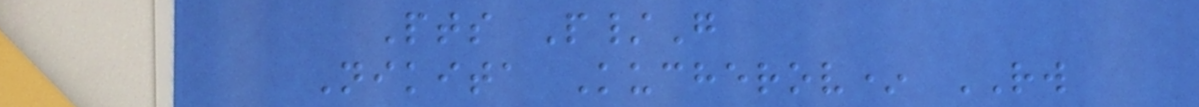Pts P/G
Nikita Kucherov* RW
